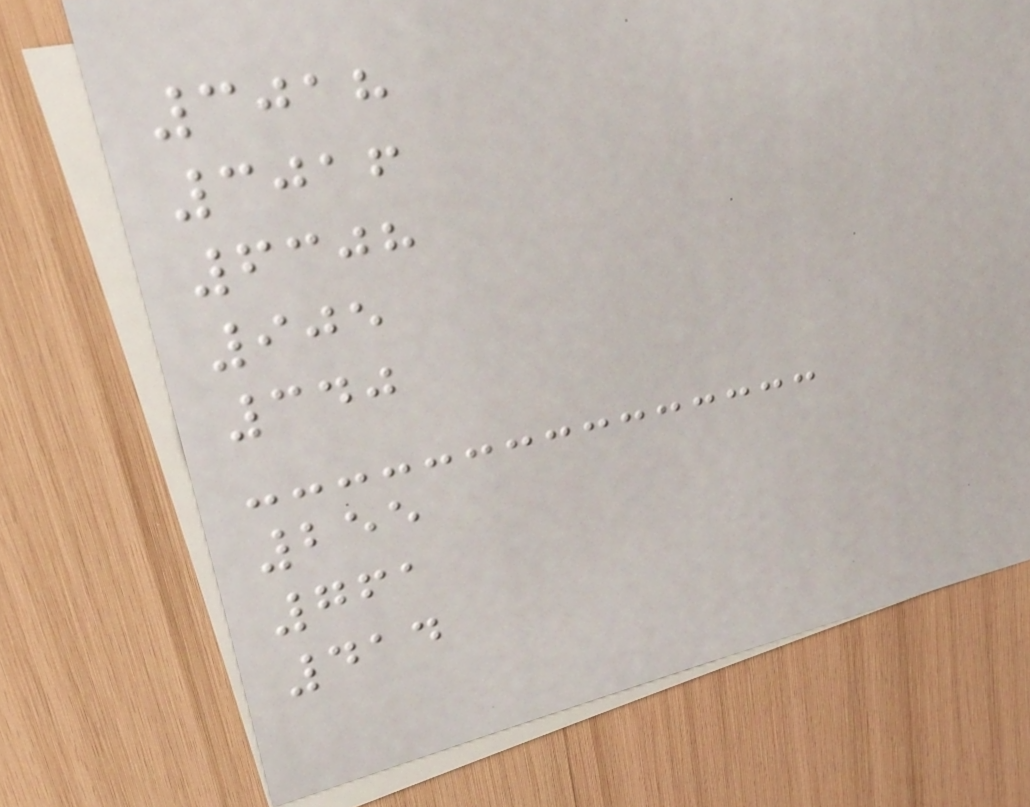3018
3016
6308
905
340
255
761
414
